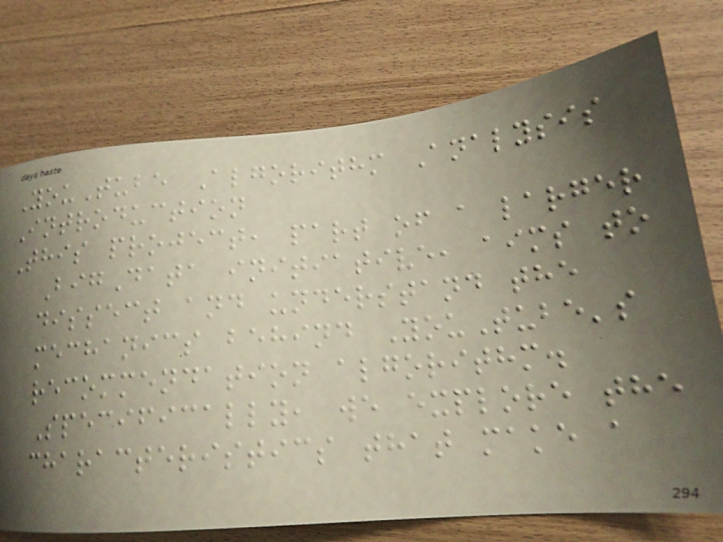YouTube Algorithm Analysis
Introduction
This project, part of a larger
BigData initiative, aims to
dissect and understand the
mechanics behind YouTube's
recommendation algorithm.
Specifically, we explore the
characteristics that make a
